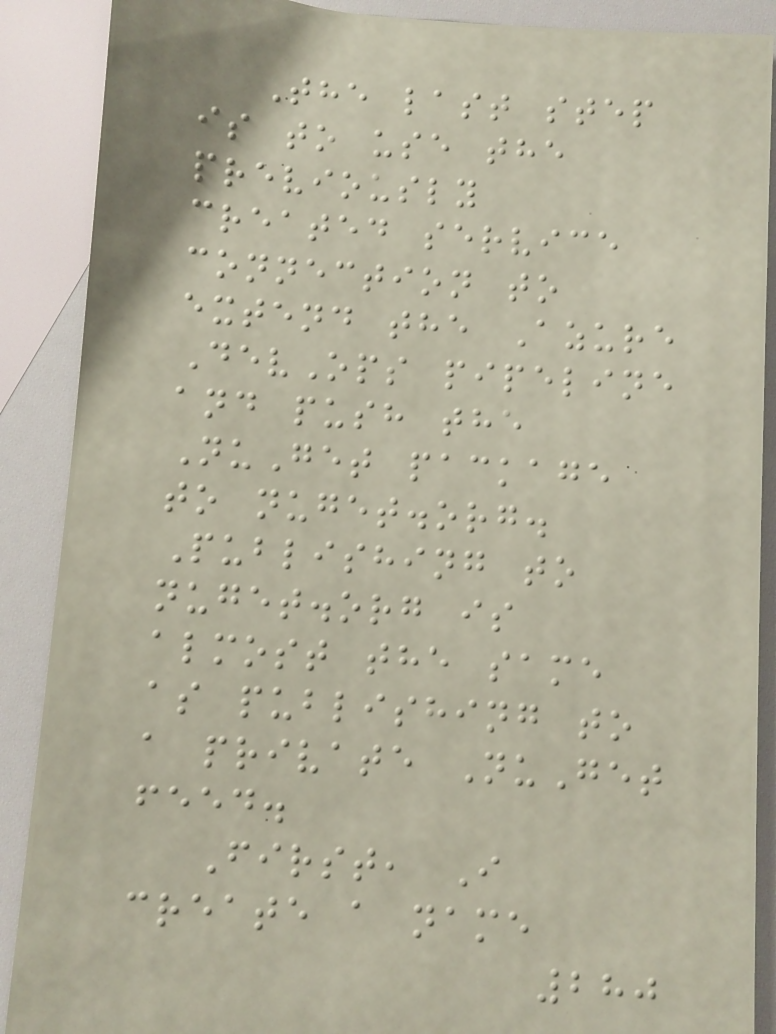The last step
is to use the
previously
created service
connection to
extend the Azure
DevOps pipeline
and push the
NuGet package
to nuget.org.
Publishing to
nuget.org is
almost the same
as publishing to
a private NuGet
feed.
First, I
create a name
280
